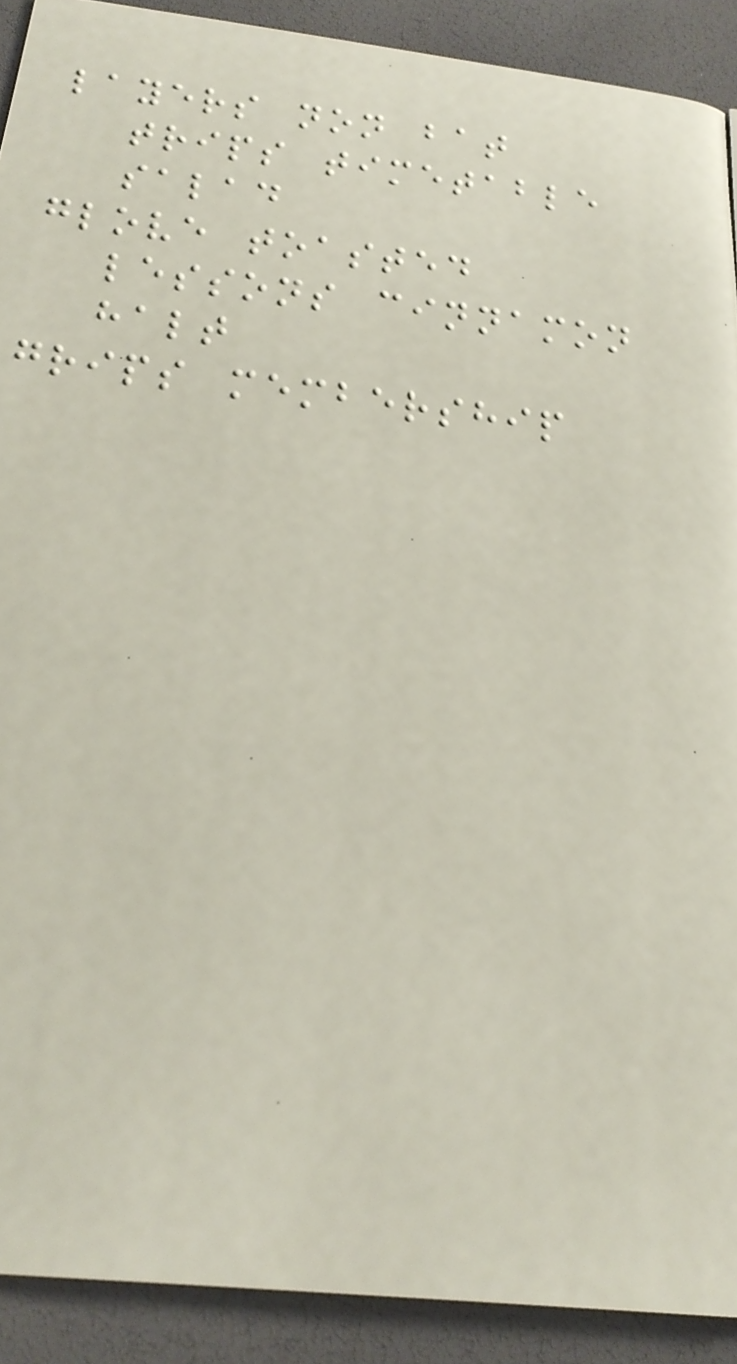layers non bat
trips timetable
salad
glove toasted
lessons cinnamon
halt
grips membership
